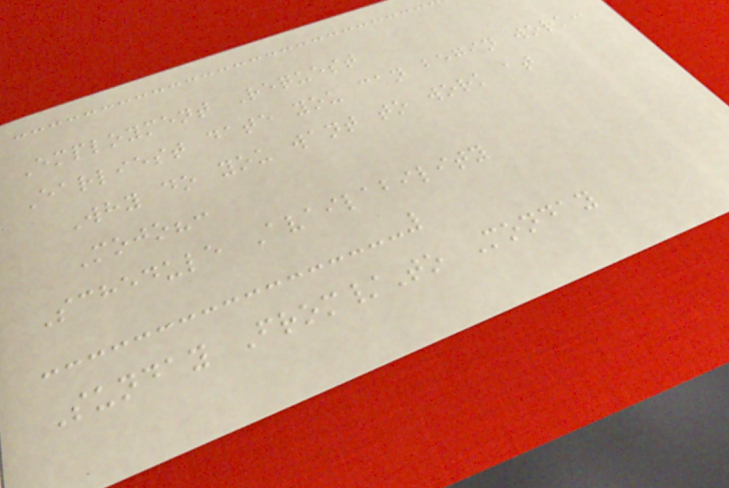Employment Request
Earliest date you can begin work:
Why do you want to work at
Mojo?:
Schedule Availability
Sunday From/To Monday
